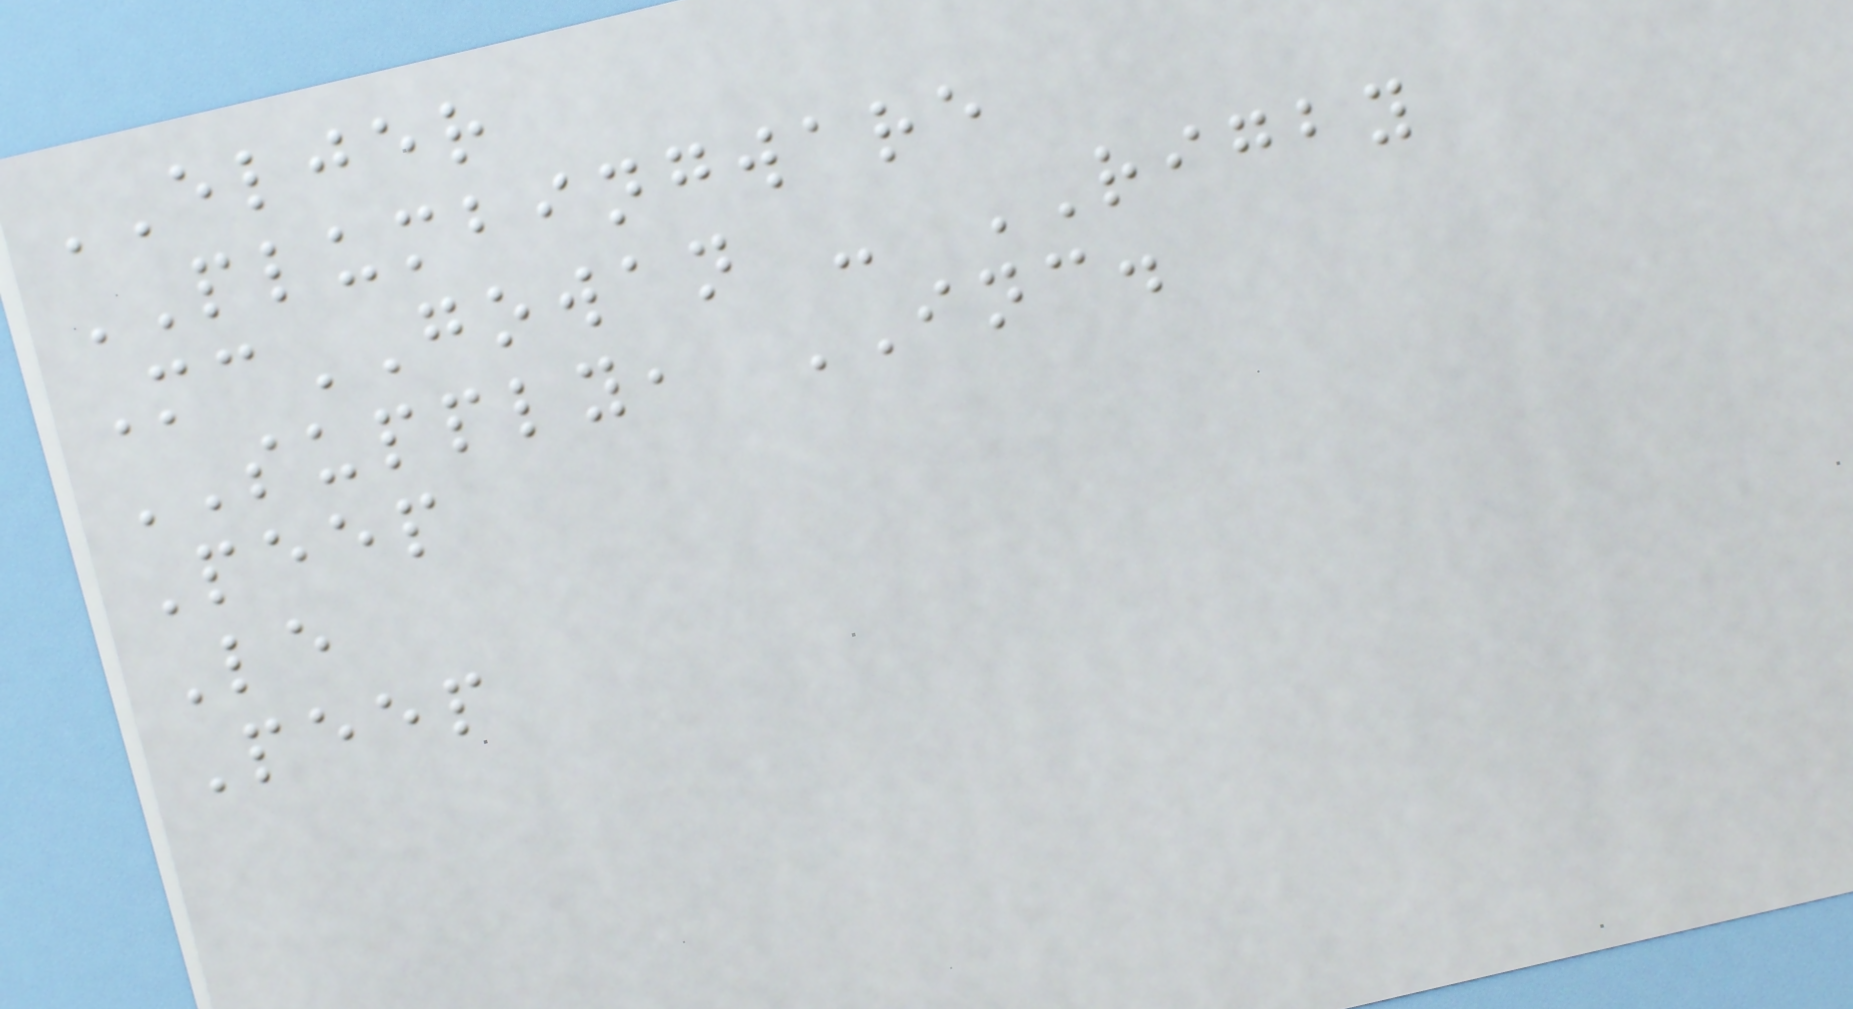ELJER
PLUMBINGWARE
McGOWAN - RIGBY
SUPPLY, INC.
Peep
Le
Peep
